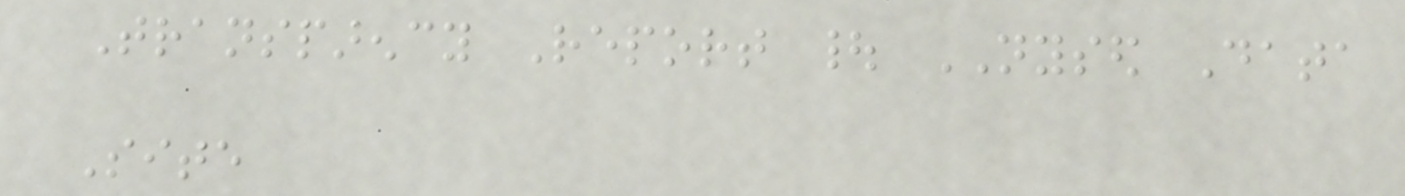Transparency Report | NYSED Data
Site
